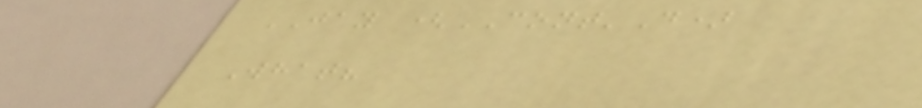JAY (CONT'D)
What?
